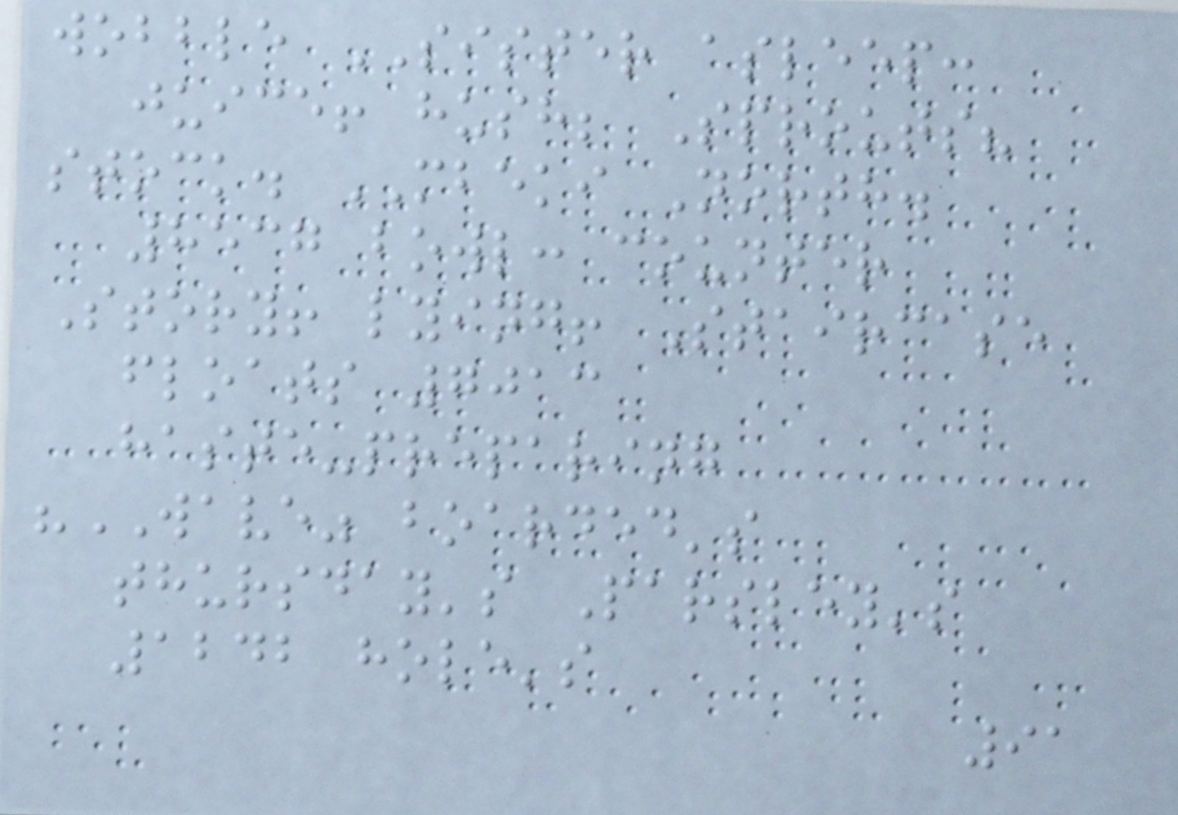wobble SISTER asleep:
juice! hush; Sprouts?
stock. MBEKI North.
8537 bowl: counter
Story! lying! Staircase
floats 7013
haste-preparing
"WAVE" boarded's
thursday's Parsley's
1242 hole's
91
